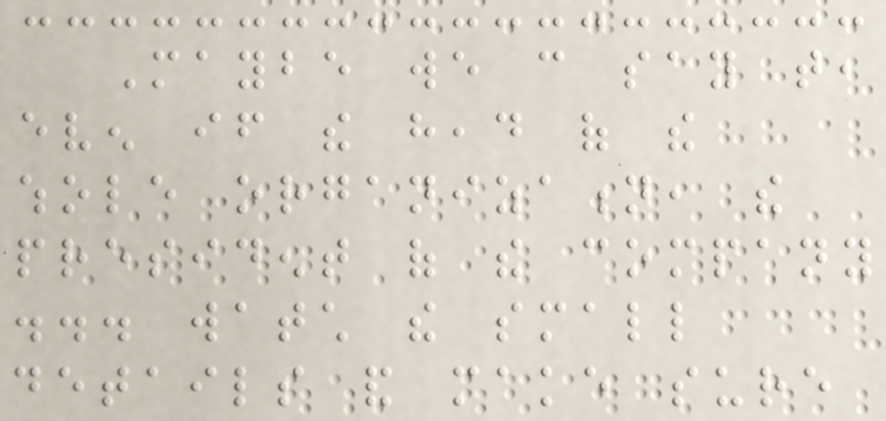Maybe we can say that,
even if the head of the
whole organization, the
president of the company
... watch the small
details and make sure
